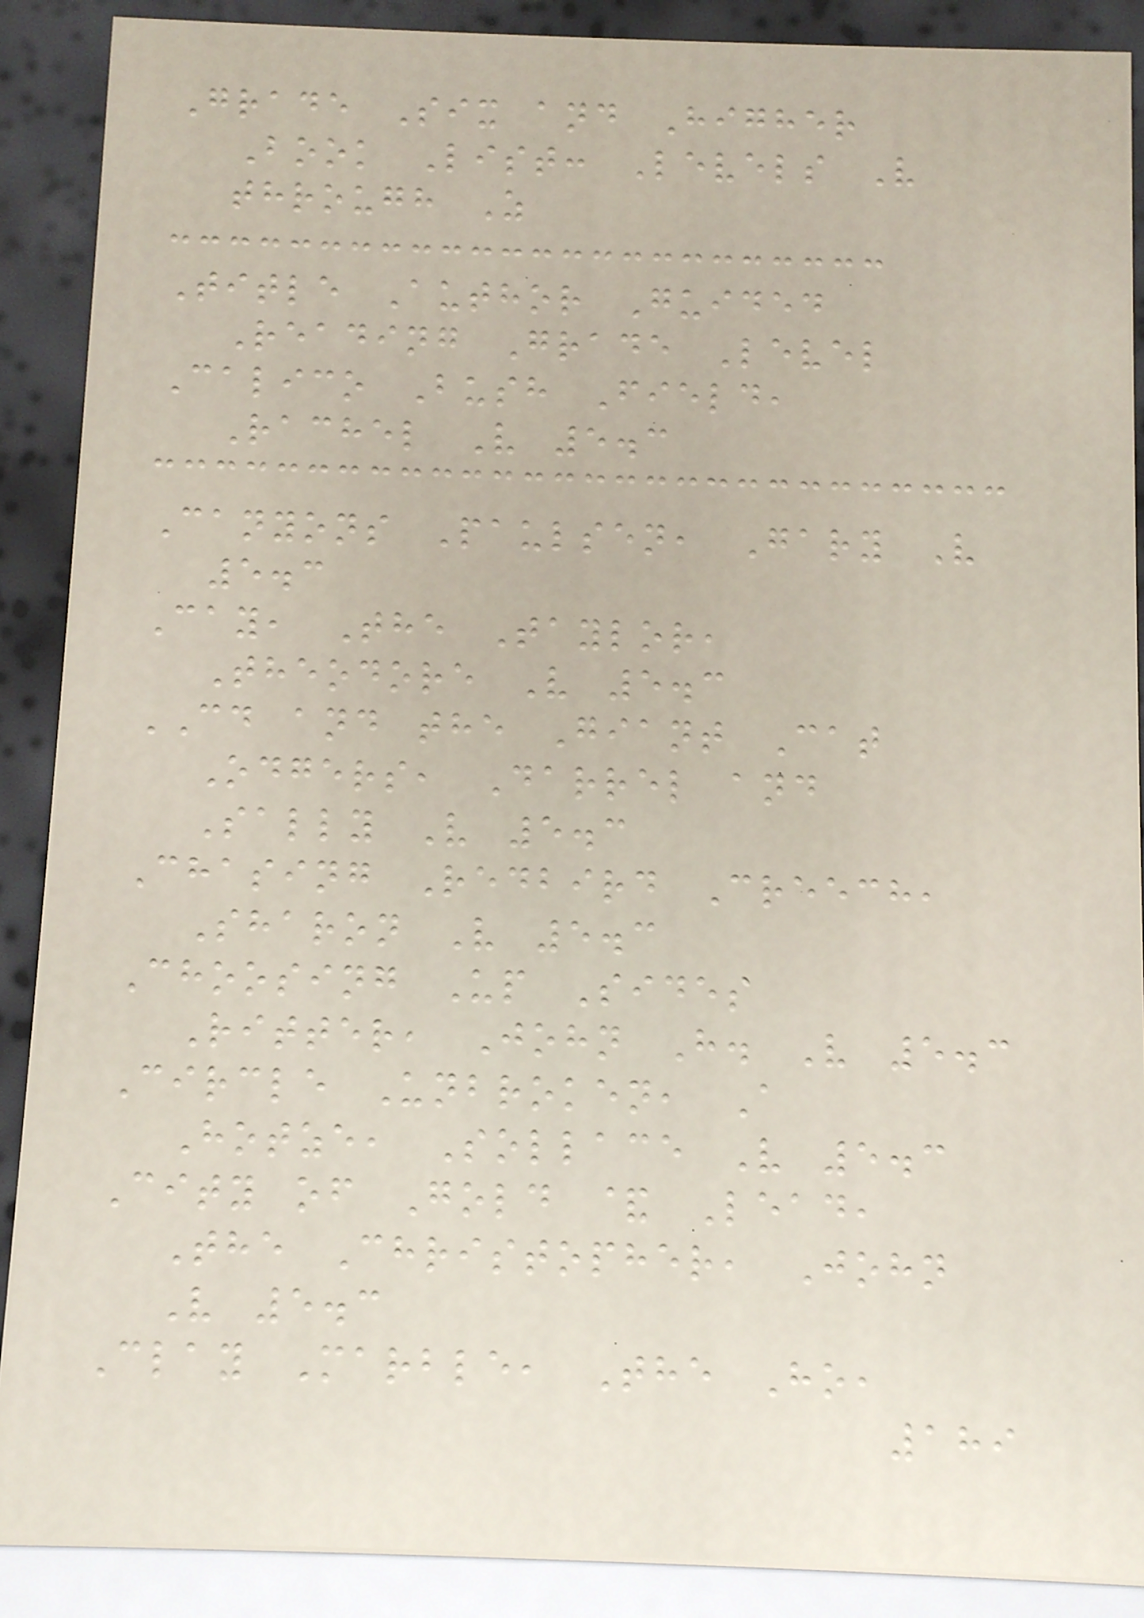Grade Six and Higher
Book List: Levels V
through Z
Title Author Guided
Reading Grade Level
Calico Bush Field,
Rachel V 5.3
Canyons Paulsen, Gary V
5.3
Cay, The Taylor,
Theodore V 5.3
CD and the Giant Cat
Odgers, Darrel and
Sally V 5.3
Chasing Redbird Creech,
Sharon V 5.3
Choosing Up Sides
Ritter, John H. V 5.3
Circle Unbroken, A
Hotze, Sollace V 5.3
City of Gold & Lead,
The Christopher, John
V 5.3
Clay Marble, The Ho,
189
